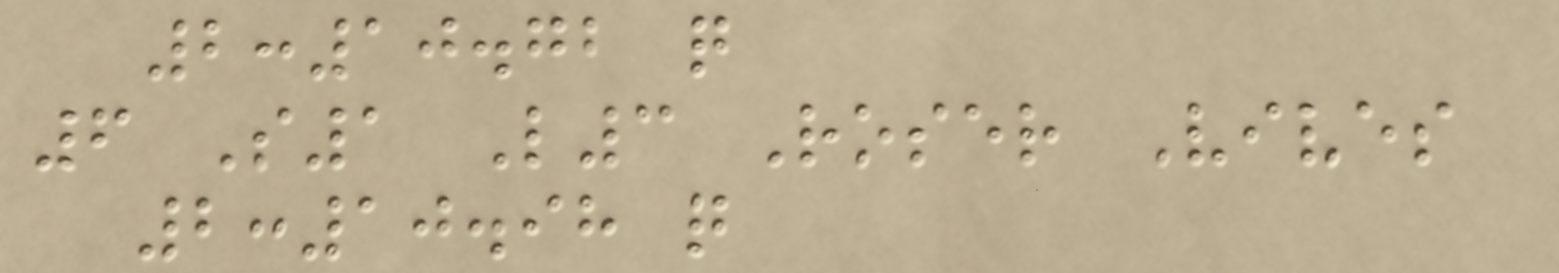2:10.72 q
6 S1 L3 Roser Vives
2:10.98 q
